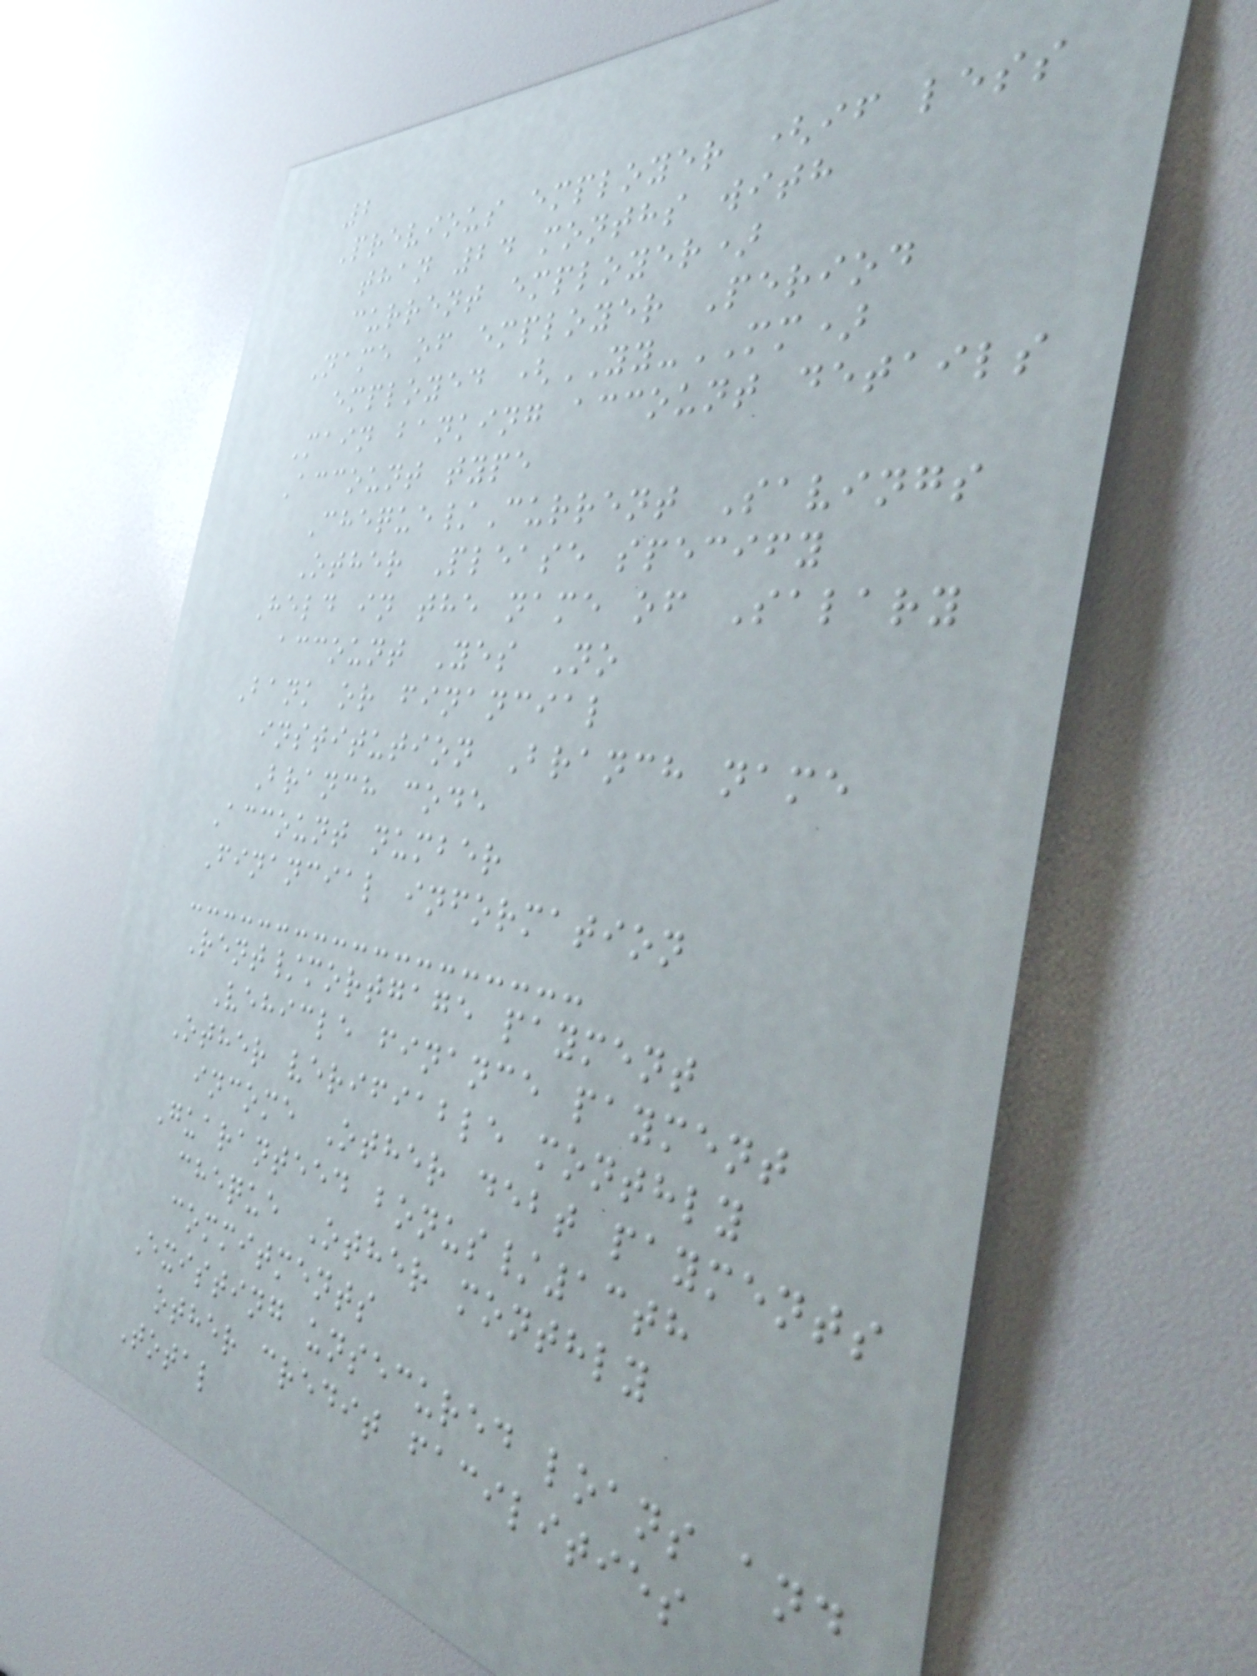2
Previous employer (if less
than 24 months with
current employer)
Name of employer Period
employed (YY-MM)
Main banking account details
Account type
Cheque/Current Savings
Other Please specify
Held in the name of Salary
account Yes No
Bank or financial
institution Branch name
Branch code
Account number
Financial information
Rent/mortgage payment
Vehicle finance payment
Other verifiable monthly
income Other debt payments
Guaranteed bonus/13th
cheque Other monthly
commitments
Existing unsecured loans and
other credit facilities
Total
